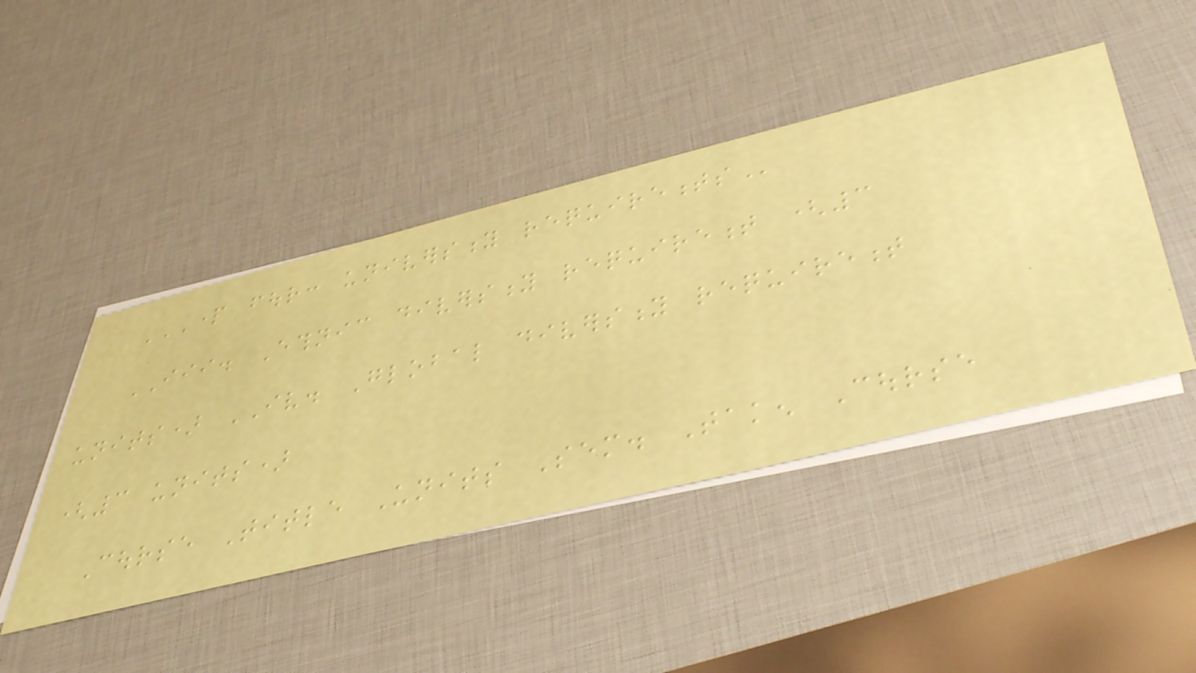PART FOUR: UNIVERSITY REQUIREMENTS
III. Ethnic diversity requirement (3
units) IV. Global diversity requirement
(3 units)
Course Title Units Sem. Taken Course
